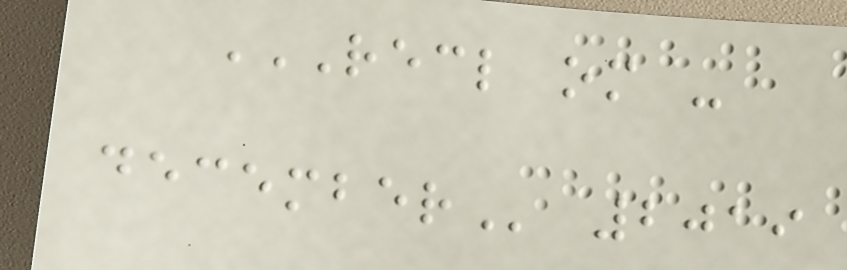RECL OM -
DECEMBER 2019
